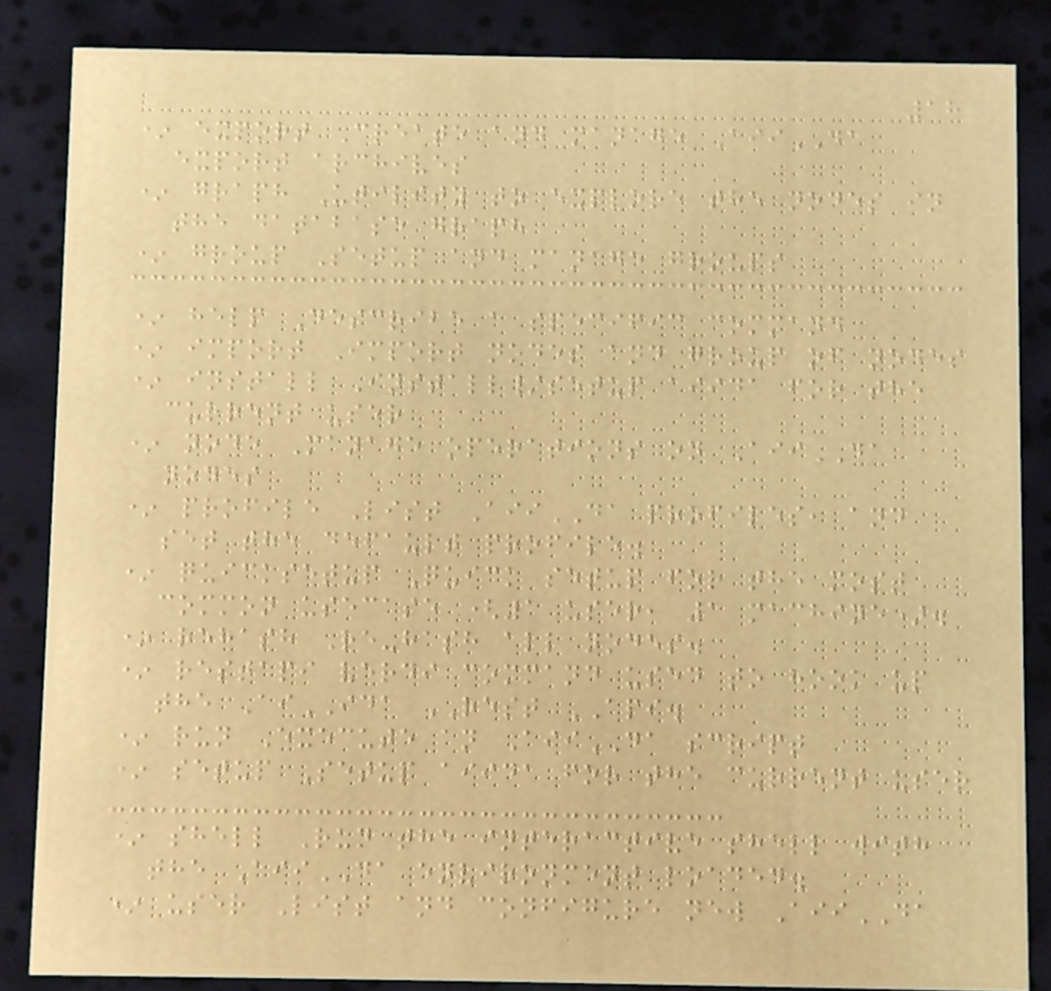18
* export Create and manage AiiDA
export archives
* graph Utility to explore the nodes in
the database graph
* group Setup and manage groups
* help Describe a specific command
* import Import nodes and group of nodes
* install Install/setup aiida for the
current user
* node Manage operations on AiiDA
nodes
* profile List AiiDA profiles, and
set the default profile.
* quicksetup Quick setup for the most
common usecase (1 user, 1 machine).
* rehash Re-hash all nodes.
* restapi verdi command used to hook up
the AiIDA REST API.
* run Execute an AiiDA script
* setup Setup aiida for the current user
* shell Run the interactive shell with
the AiiDA environment loaded.
* user List and configure new AiiDA
